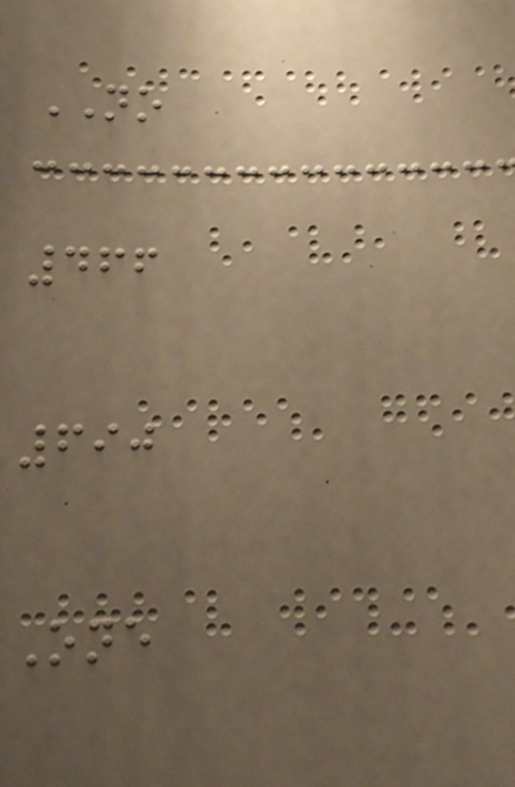NO
466
690
One
